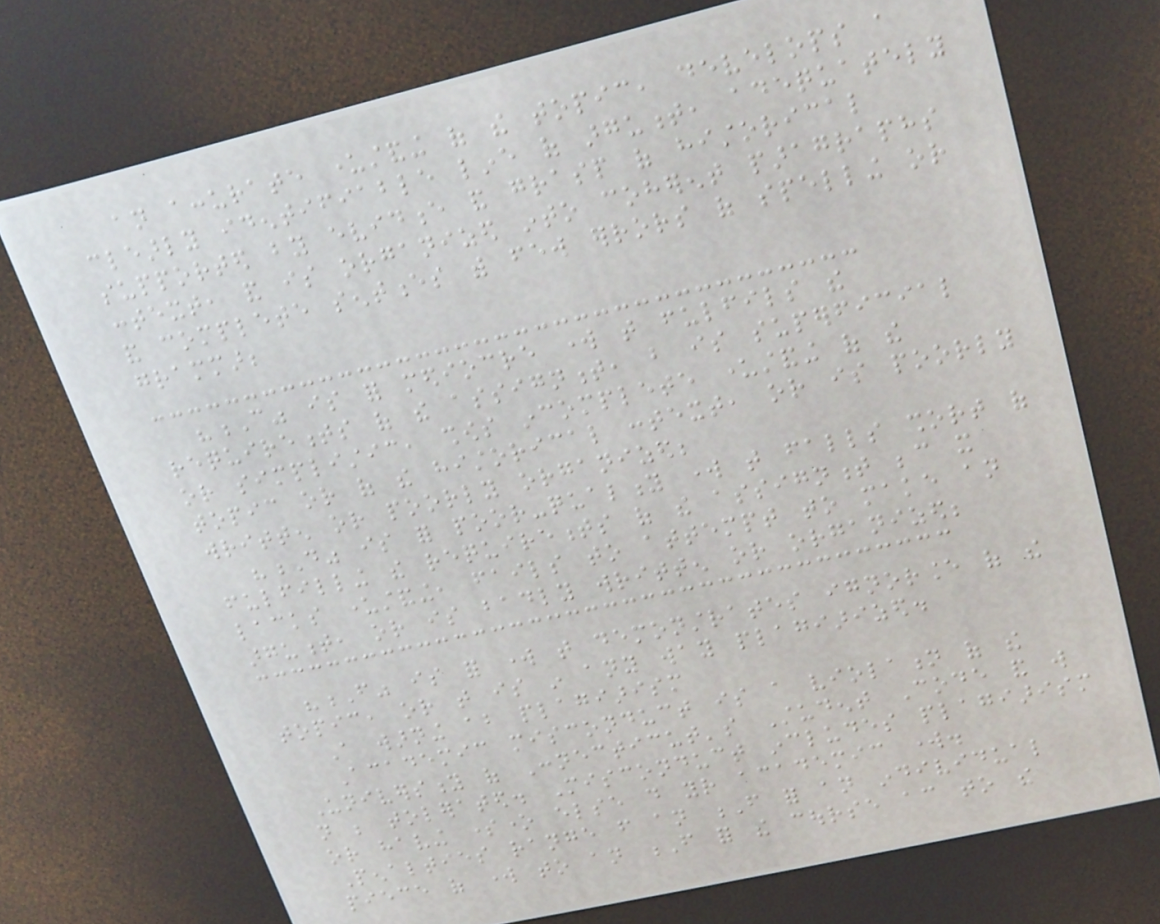an accurate understanding of the topic, develops a
clearly identifiable line of argument, adequately
supported by evidence and grasp of historical
context, and is organized into coherent paragraphs
and complete sentences with few errors of spelling or
grammar;
"C" is for mediocre work that fulfils the
requirements of the assignment, but is superficial
or simplistic, shows incomplete understanding of the
topic or of the historical context, or is poorly
written or poorly organized;
"D" is for poor-quality work that falls short of
fulfilling the requirements of the assignment because it
lacks understanding, fails to attempt to make an
argument, or is badly written or organized;
"F" is for work that demonstrates ignorance of the
topic, or that is in any way plagiarized.
A warning about plagiarism
Academic misconduct is a violation of the
University of Connecticut's Student Code and will
not be tolerated. Misconduct includes plagiarism
or having someone else do your academic work.
Penalties range from an F for an individual
piece of work to an F for the course according to the
